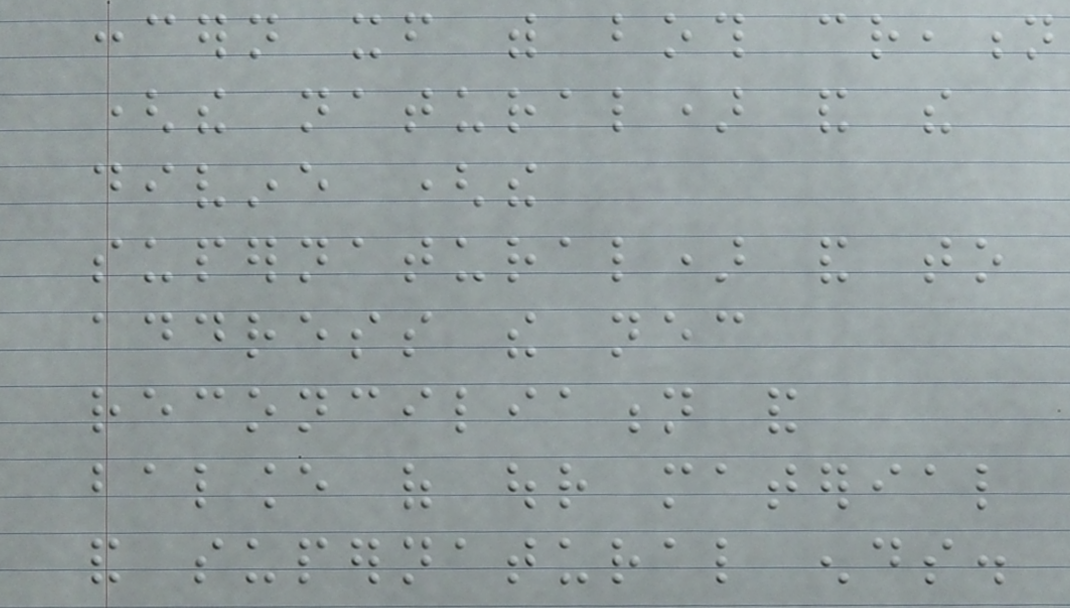concern itself with both creation
(the natural) and the
divine (the
supernatural) and to
address the necessary
reconciliation and
balance of our material
and supernatural ends.
